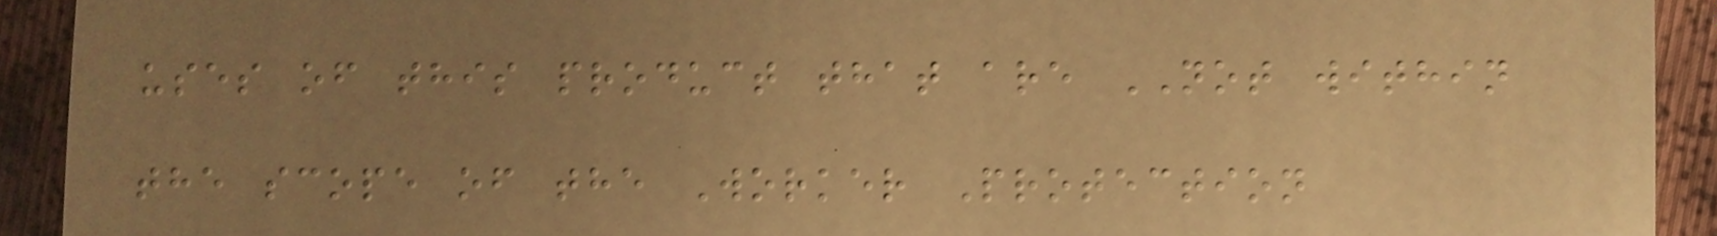uses of this product that are NOT within
the scope of the Worker Protection
